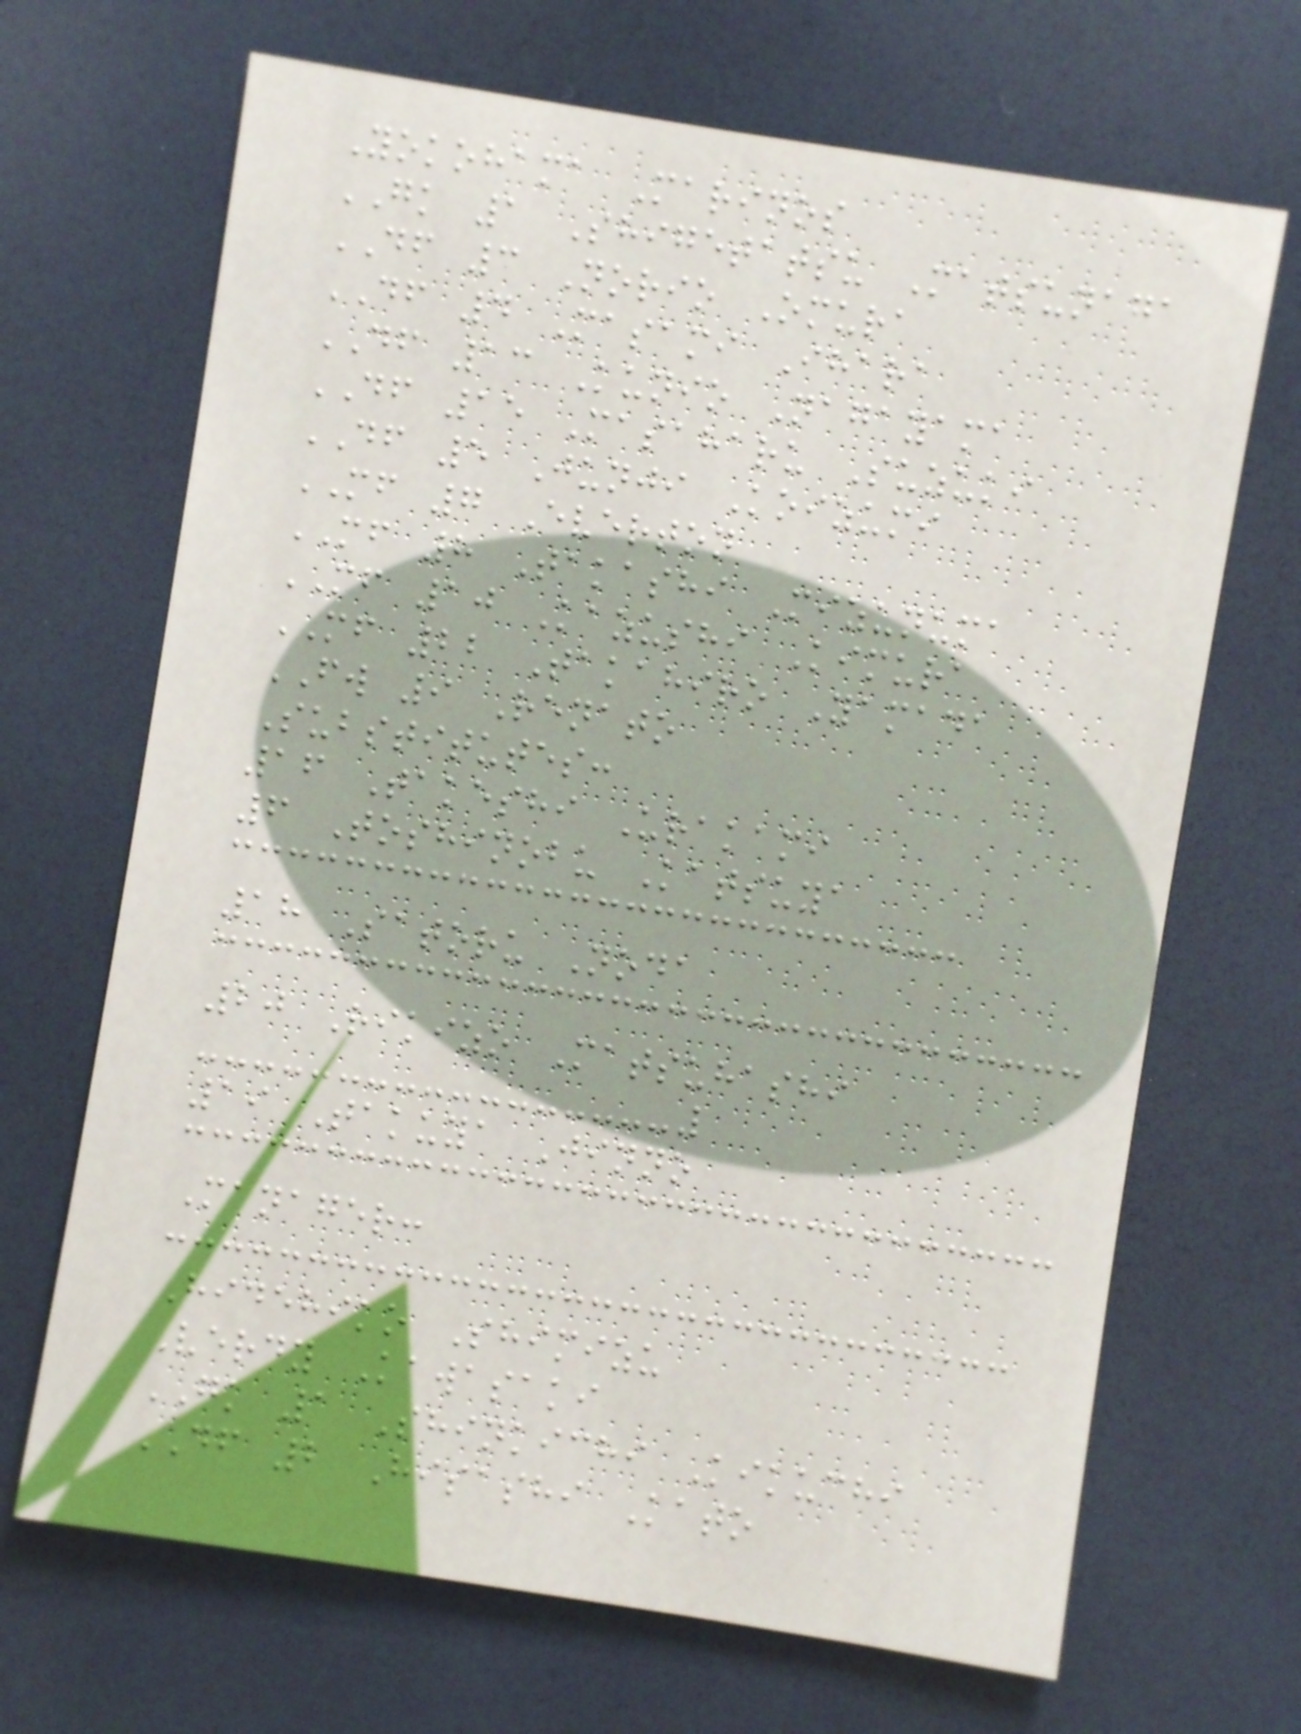Yokohama Marinos
GK 1 Shigetatsu Matsunaga
DF 3 Norio Omura
DF 4 Masami Ihara
DF 13 Kunio Nagayama
DF 15 Masaharu Suzuki
DF 5 Junji Koizumi
MF 7 Everton
MF 8 Takashi Mizunuma
MF 10 Kazushi Kimura
MF 22 Takahiro Yamada
FW 9 Renato
Substitutes:
16 Takeshi Urakami
6 Toshinobu Katsuya
18 Satoru Noda
20 Rikizo Matsuhashi
19 Takuya Jinno
Manager:
Hidehiko Shimizu
Verdy Kawasaki
GK 1 Shinkichi Kikuchi
DF 2 Hisashi Kato
